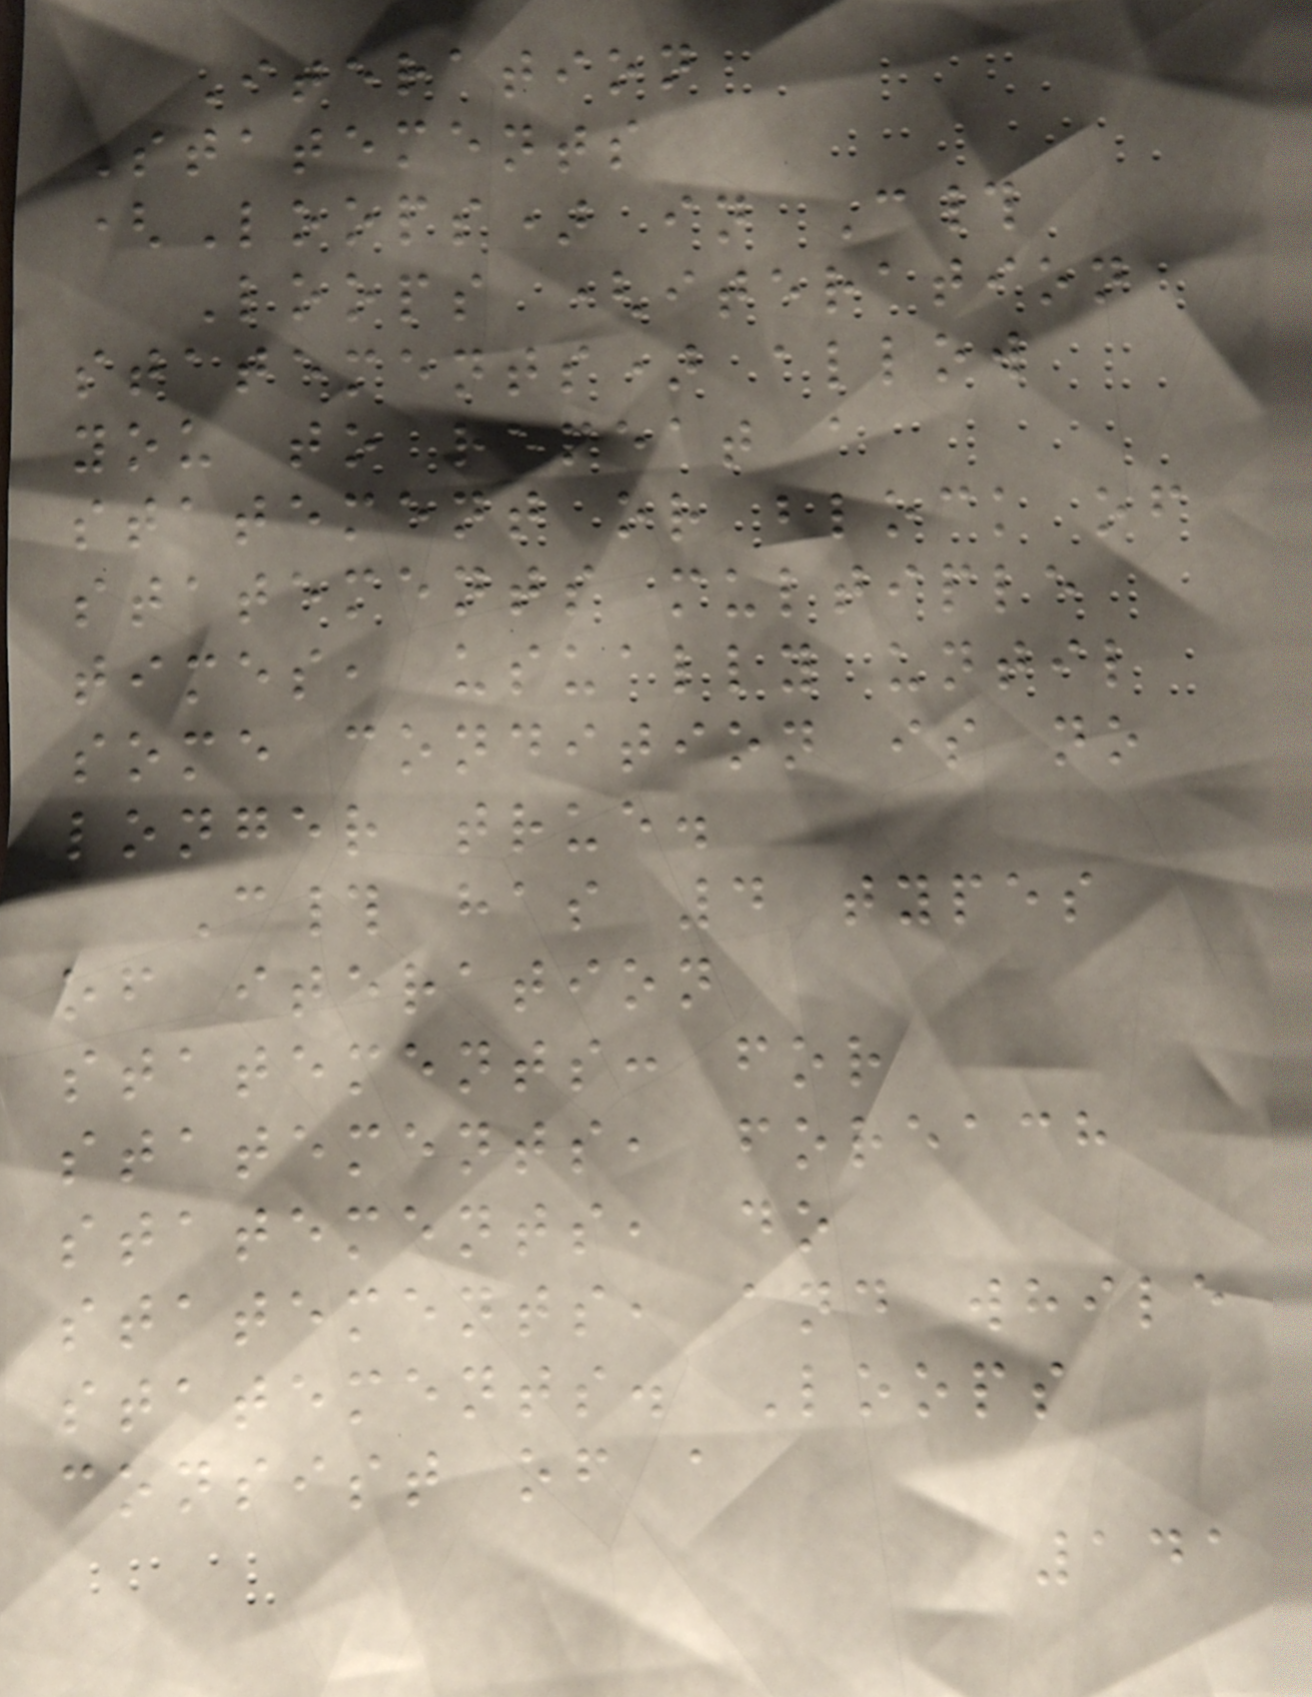Iteration
Statements
(Loops) in C#
Loops (iteration
statements) allow
you to repeat a
statement or block of
statements multiple
times, usually until
some condition is no
longer true.
C# has 4 types
of iteration
statements: for
statements, foreach
statements, do
statements, and while
statements. Loops
consist of a
141
